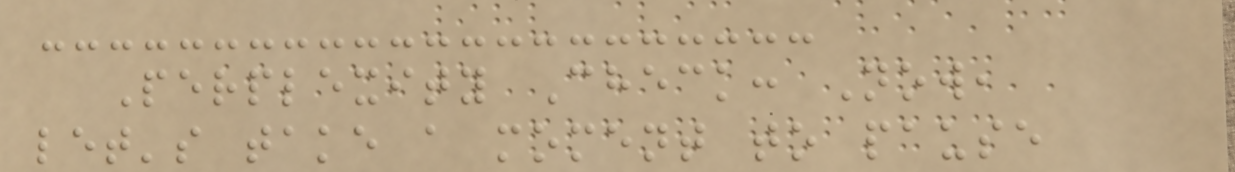Perplexity Check: Now,
let's take a moment to pause
